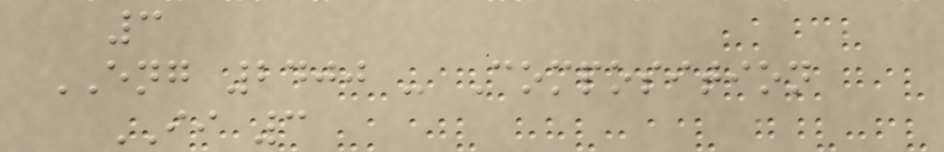3
ENG 2400 - Composition
II 3
